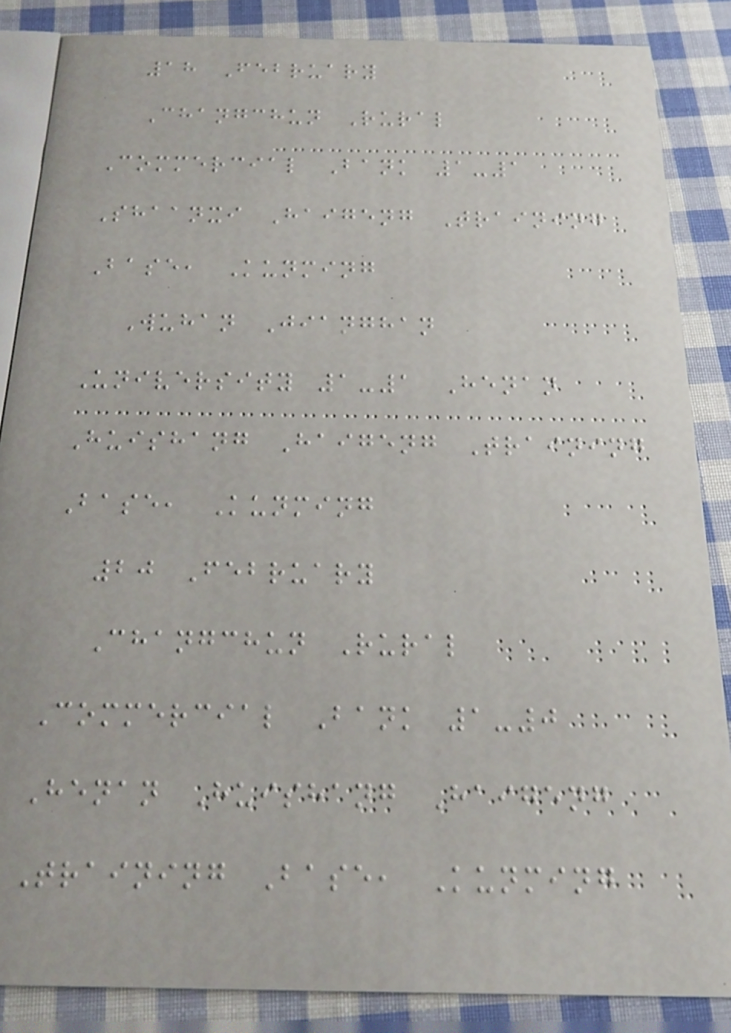18 February
Changchun Rural
Commercial Bank 1-1
Shaanxi Haigeng Training
Base, Kunming
Wuhan Jianghan
University 1-1 Henan
Huishang Haigeng Training
Base, Kunming
20 February
Changchun Rural
Commercial Bank 1-0
Henan Huishang Haigeng
Training Base, Kunming
